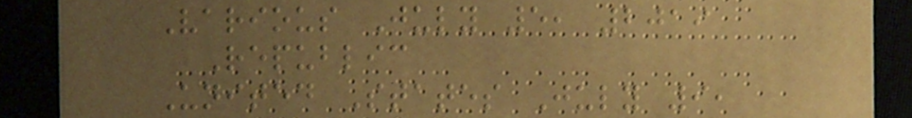Various July 5, 2019
Republic
United States July 9,
